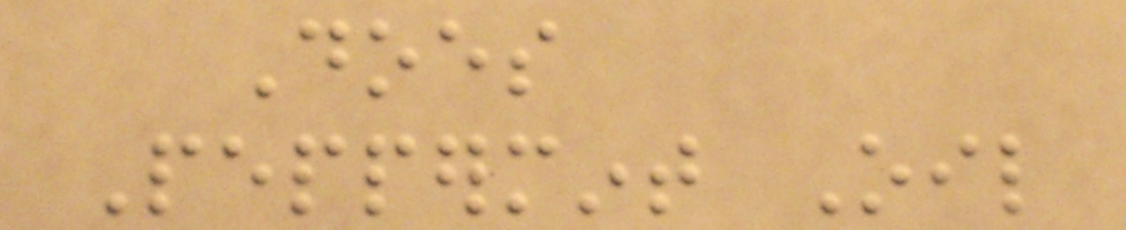Does
Peppermint Oil
